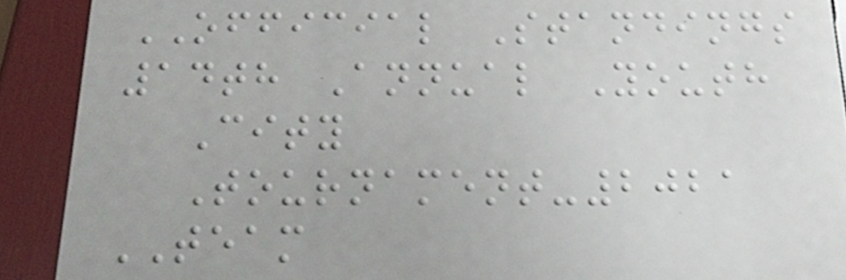OFFICIAL Standings
14th Annual Youth
City
Tournament-2021
TEAM
